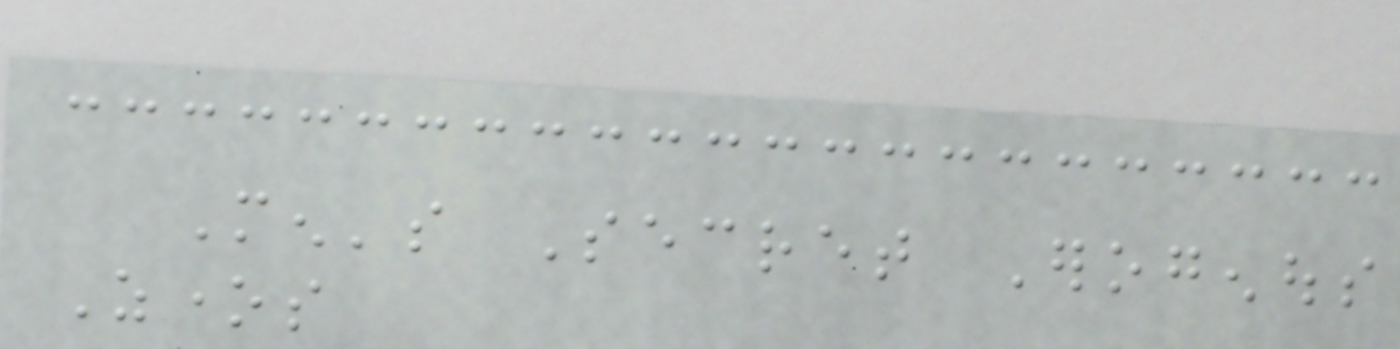Men's Secret Erogenous
Zones
